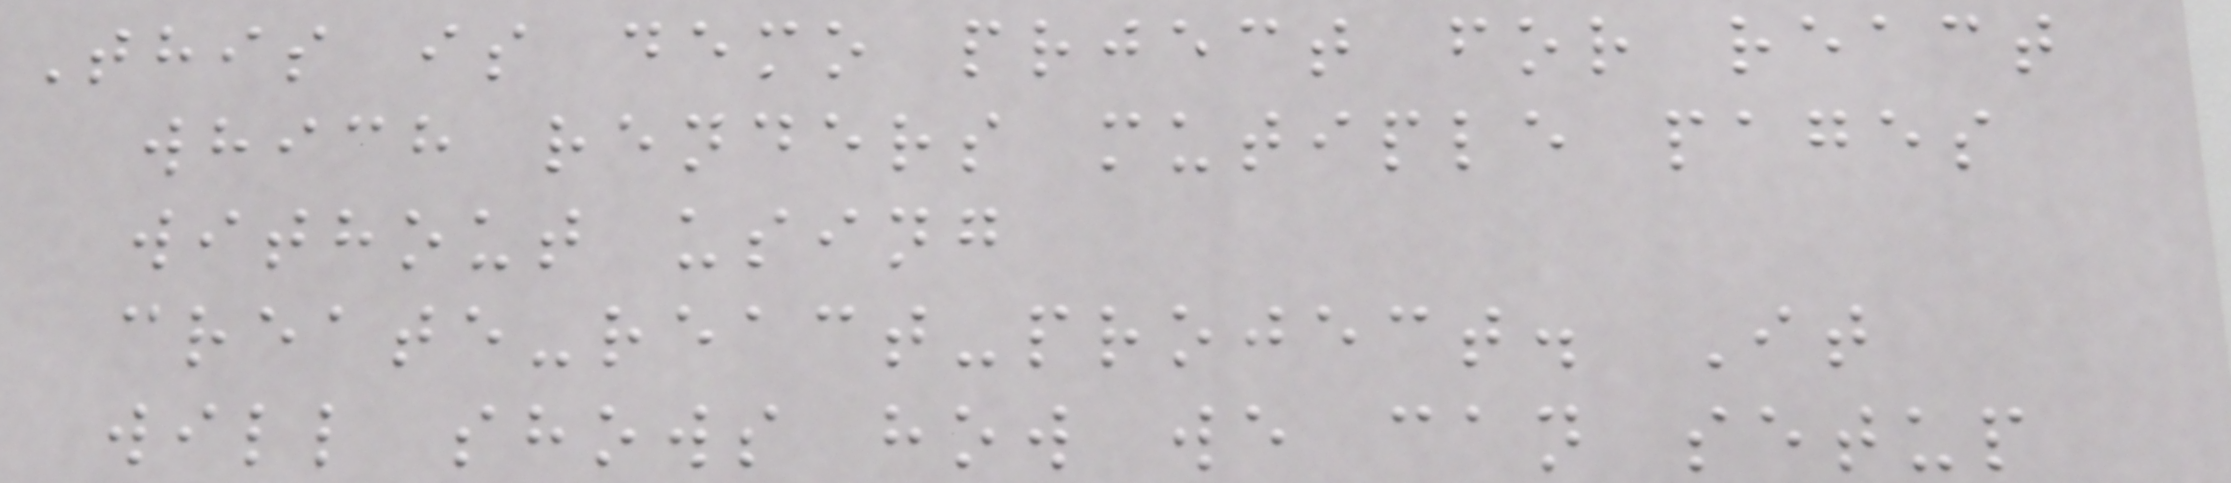This is demo prject for react
which renders mutiple pages
without using
create-react-project. It
will shows how we can setup
